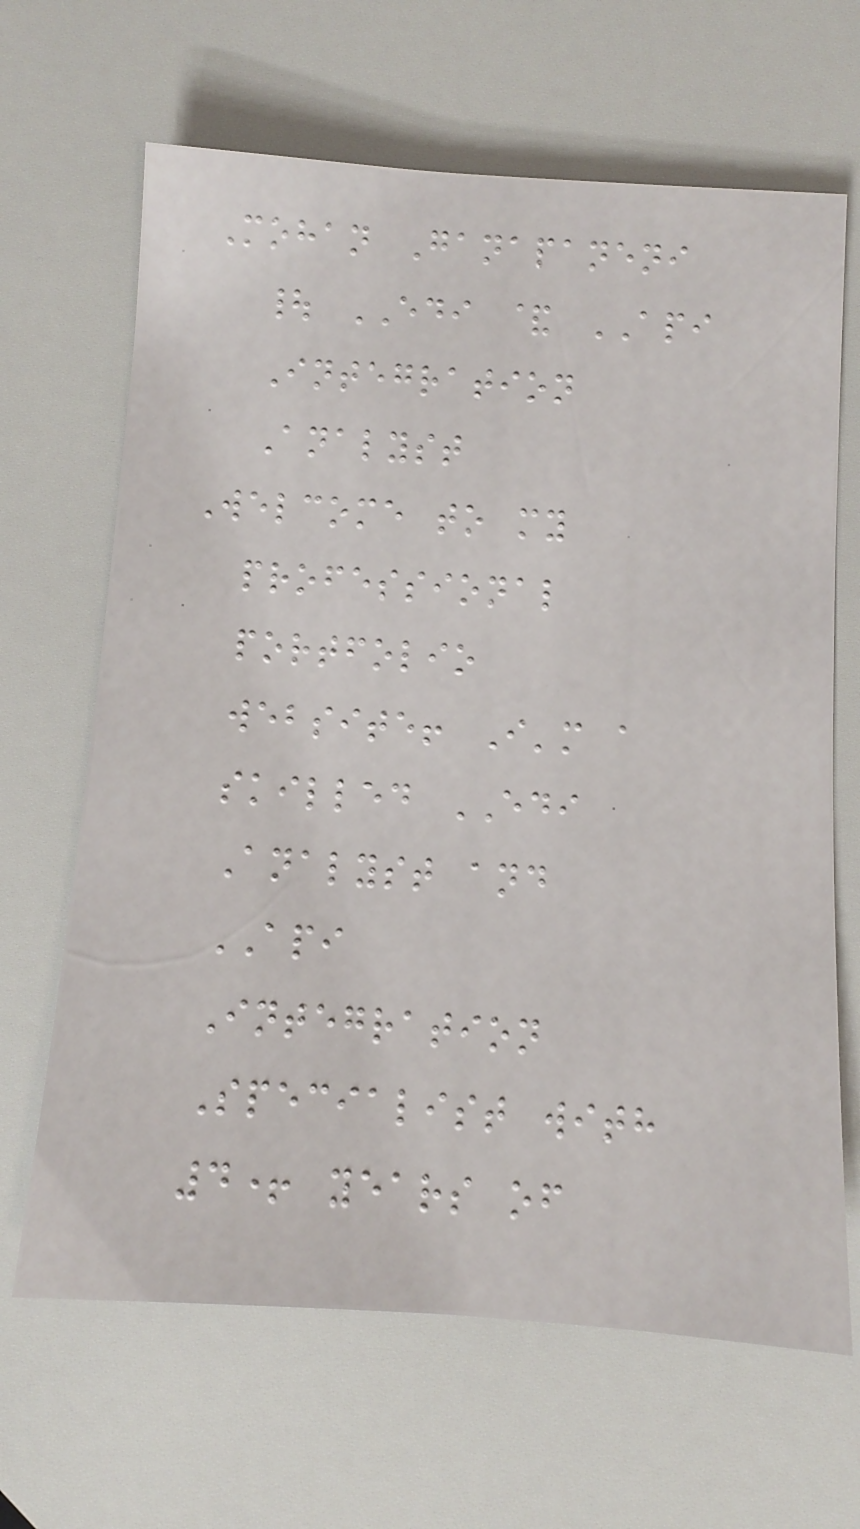Mohan Ganapaneni
| EDI & API
Integration
Analyst
Welcome to my
professional
portfolio
website! I'm a
skilled EDI
Analyst and
API
Integration
Specialist with
4+ years of
